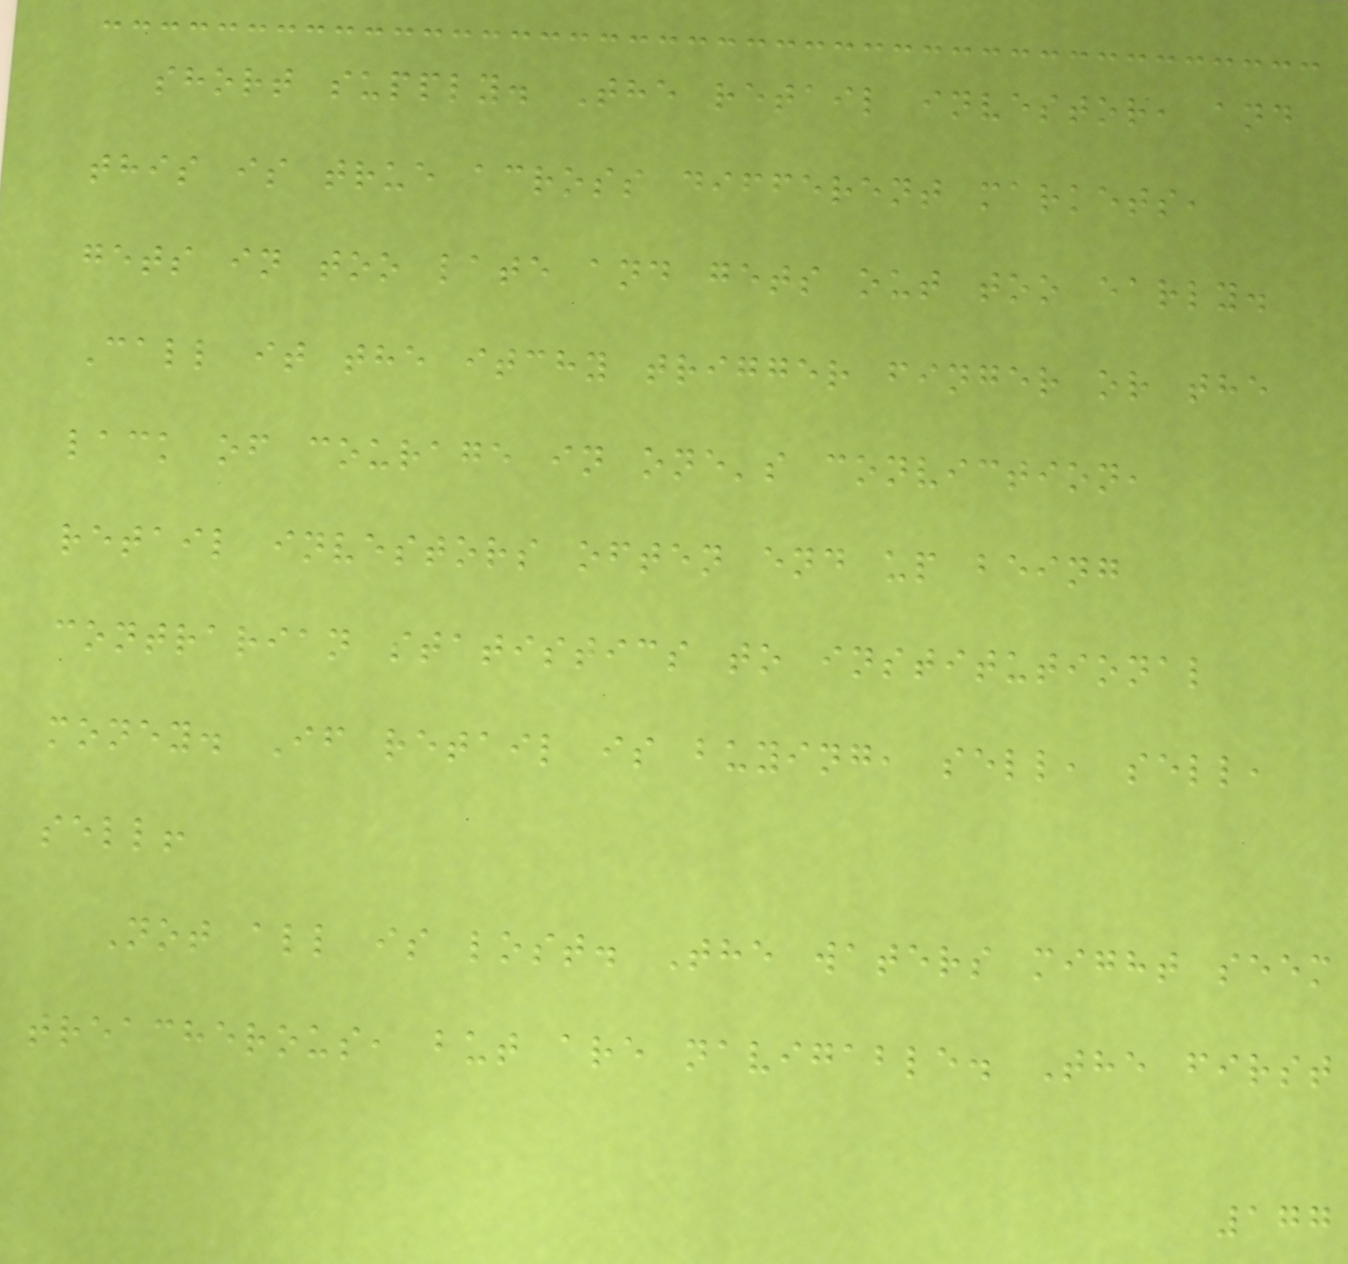short supply. The retail investor, and
this is true across different markets,
gets in too late and gets out too early.
Call it the itchy trigger finger or the
lack of courage in one's conviction,
retail investors often end up being
contrarian statistics to institutional
money. If retail is buying, sell, sell,
sell!
Not all is lost. The waters might seem
treacherous, but are navigable. The first
177
